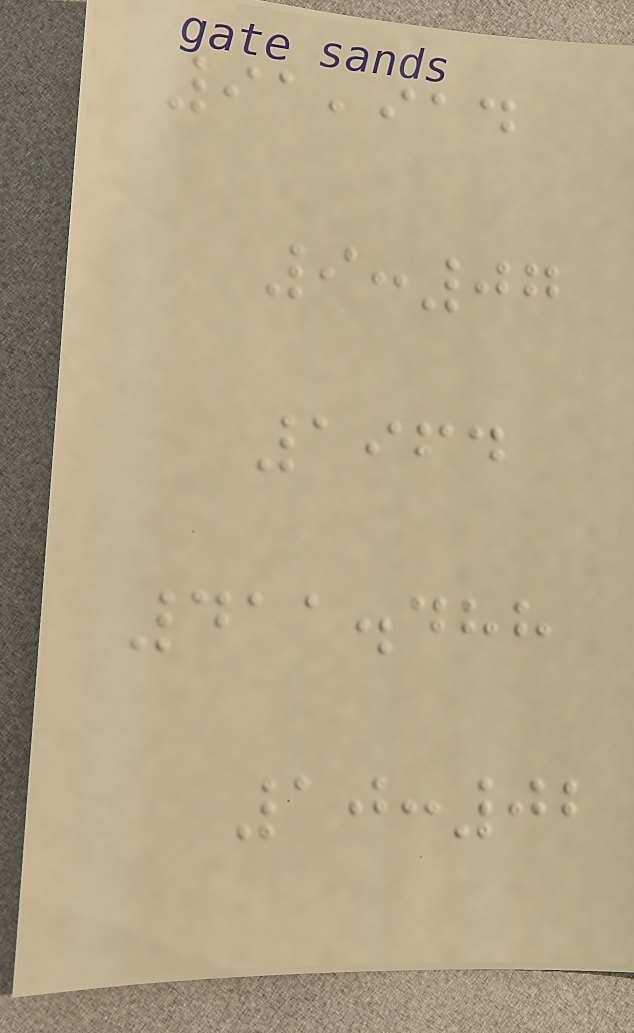91,914
9:07
1964
411.488
10:02
